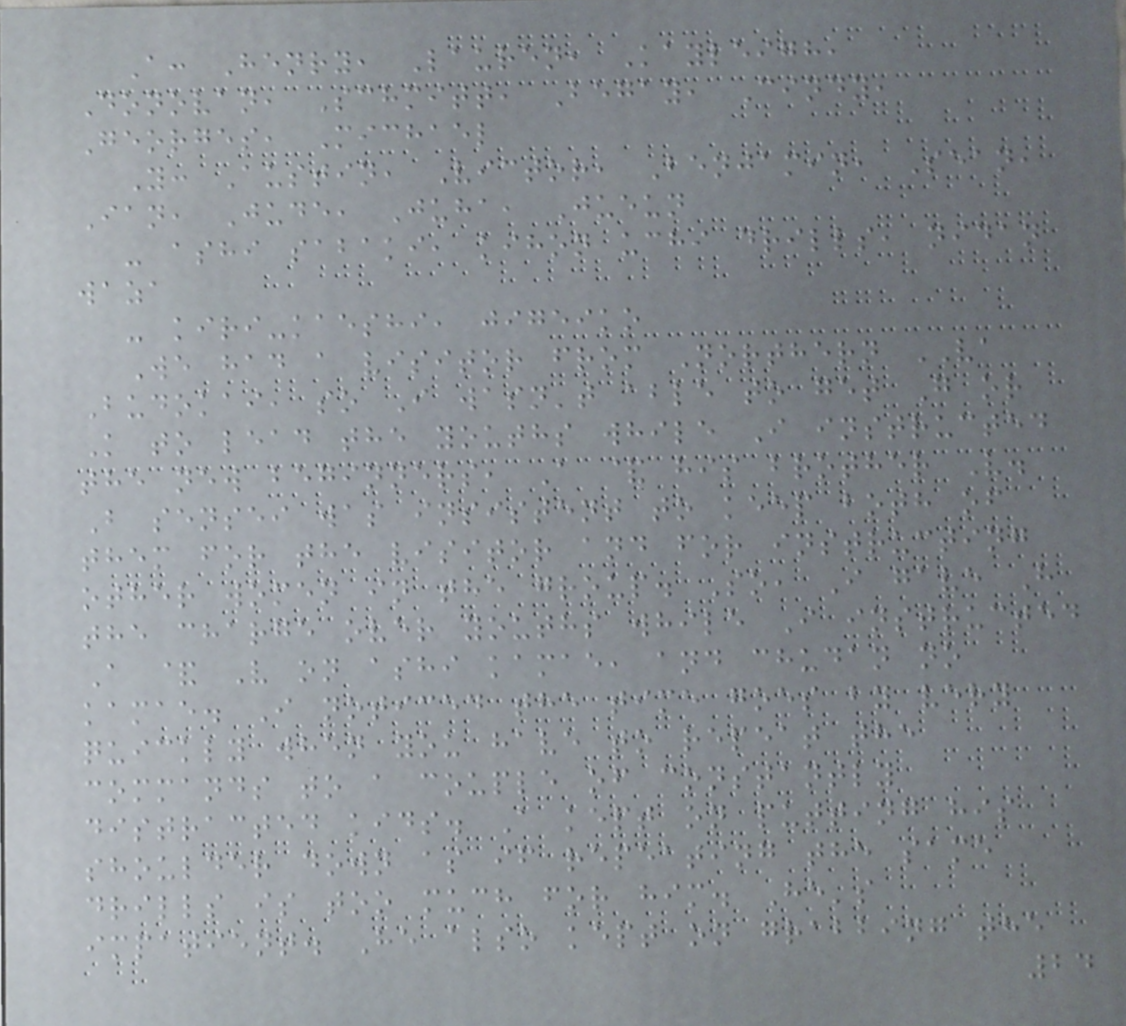A: Henry, Lauren, Kayleigh,
Donovan, Schmitt, Begay, Cindy,
Georges, Michael
Y: Austin, Victor, Benjamin, Sean,
Ian, Jude, Juha, Jueun
- ashi sabaki, kihon uchi drills, nidan
waza
- kiri-kaeshi, jigeiko
We had a visitor from Northern VA
Budokai, so I wasn't able to get G or
K to lead the youths while I instructed
the new beginners, A & his brother V.
B sensei was insistent to keep both of
them for the visitor and for instructing
other women in the group. So, I gave H
the charge over youths while I instructed
A & V on ashi kamae, and chudan no
kamae. I noticed the time goes by very
quickly when you have to repeat the
commands to a couple of constantly
distracted kids. A kept on putting his
shoulder down as if repeating the same
drills is too much for him. He's
impatient. He also kept on grabbing the
24
